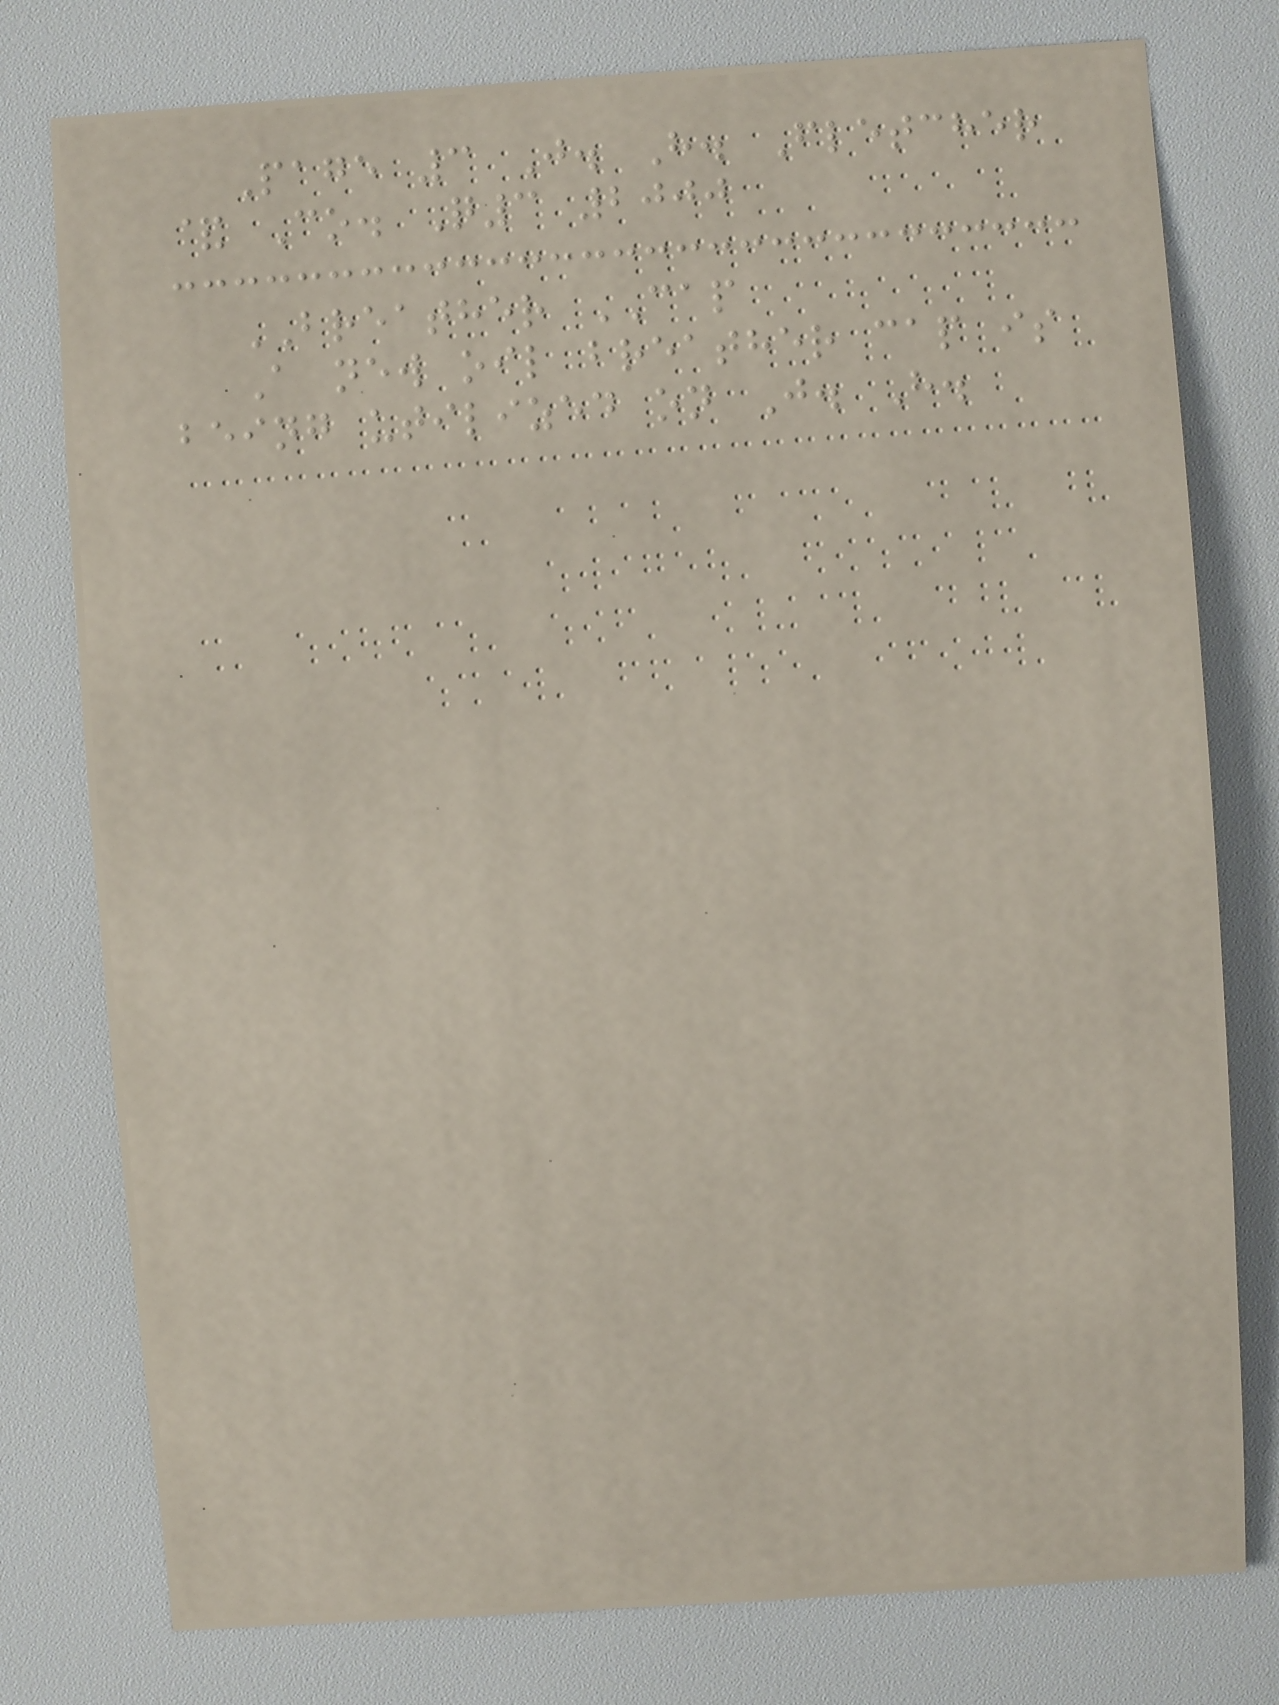Page 3 J. H. Fletcher
& Co. Q3 2000
BREATHER CAP
A new oil breather cap is
being utilized on J. H.
